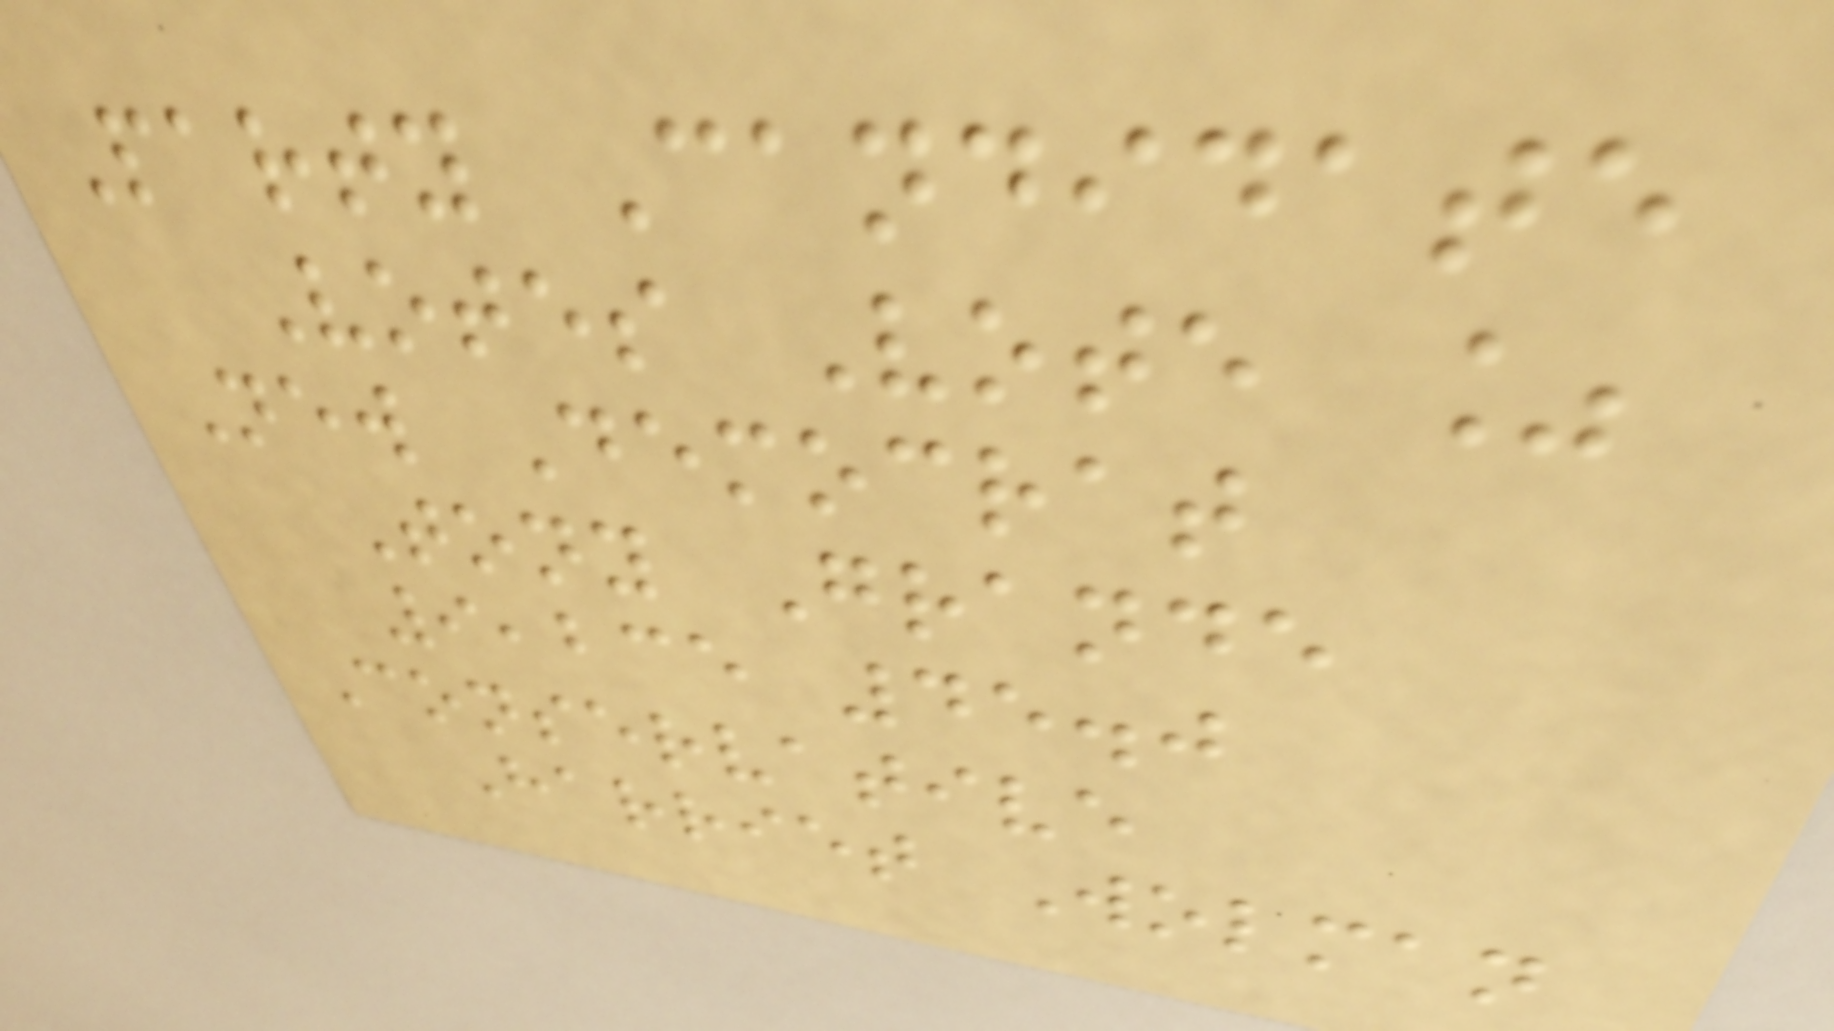Party Candidate
Votes Vote %
New Democrat
Tony Grande
9,235 45.0
Conservative
Harriet Wolman
